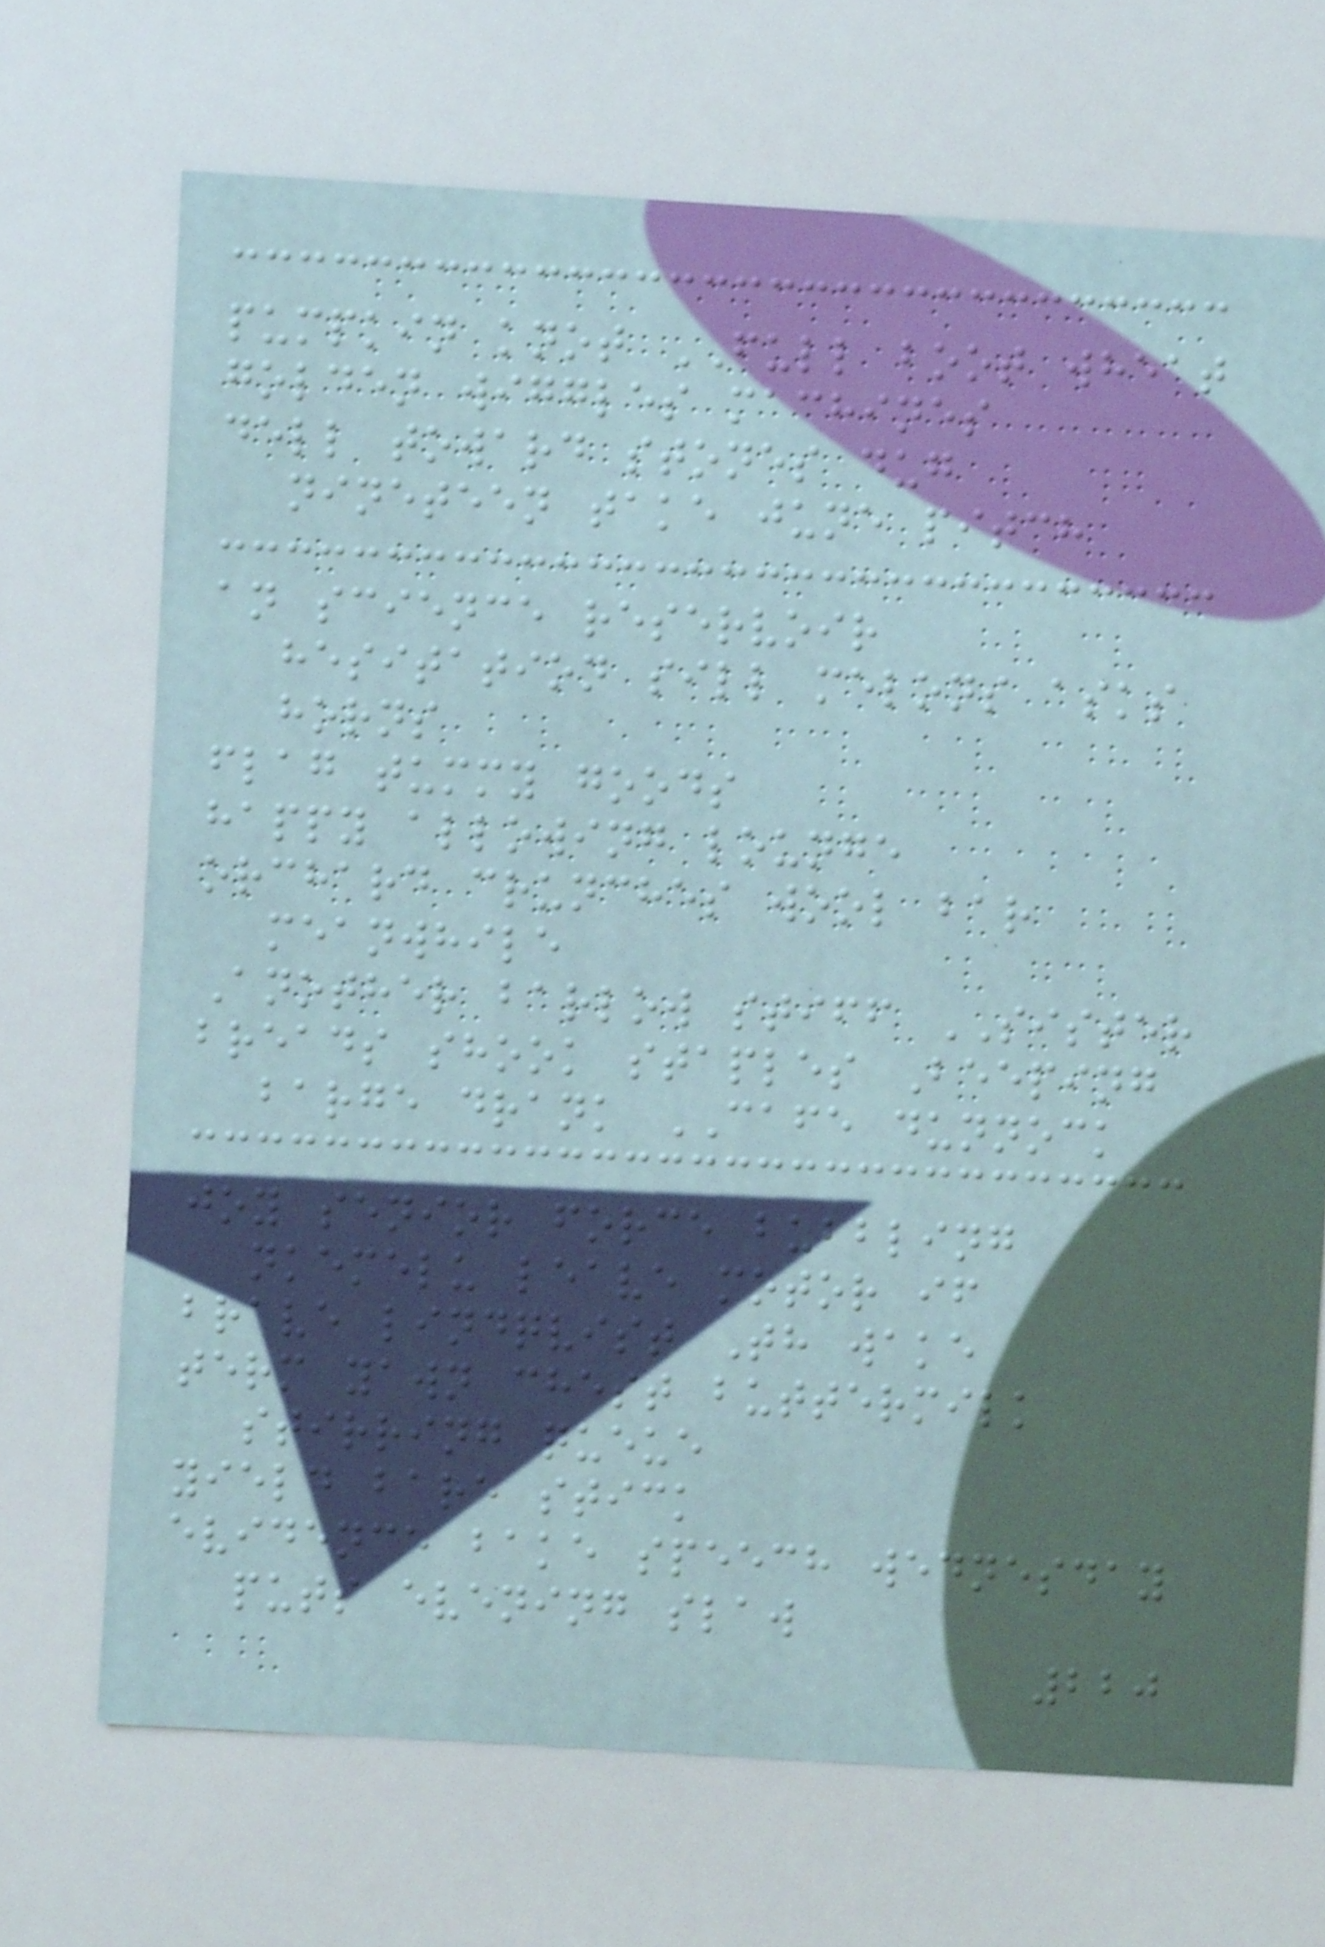pumpkin knot FULL boot wheat
golden wiggles machines
dell toward stones dug
nineteen take june pitch
an science reservoir
hesitation sill melons asks
horns
flag tummy goods
happy allowing lounge
orchard crunches wool bar
meanwhile
Another barlow stiff SISTER
breads shook staples Beeping
barge drank CAFE dunnock
joy senior force bubbling
nkemelu leave motor if
brave lindqvist Th wake
term yawn chest buttermilk
stirring queue
yield bare stick
evidence bake speech wednesday
puts evening slaw
220
